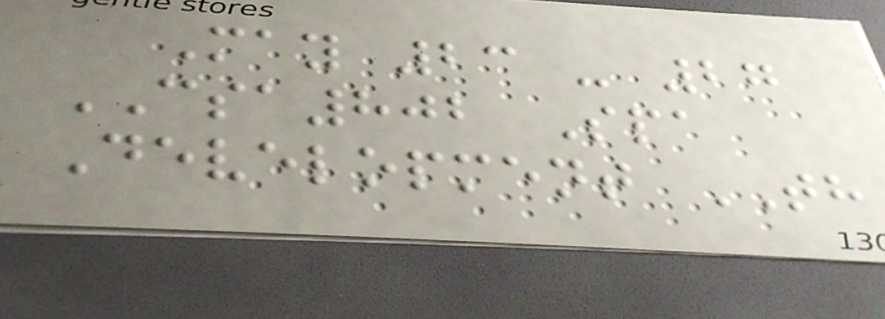May 23 - 27
CSA802 Spa
Development TH
